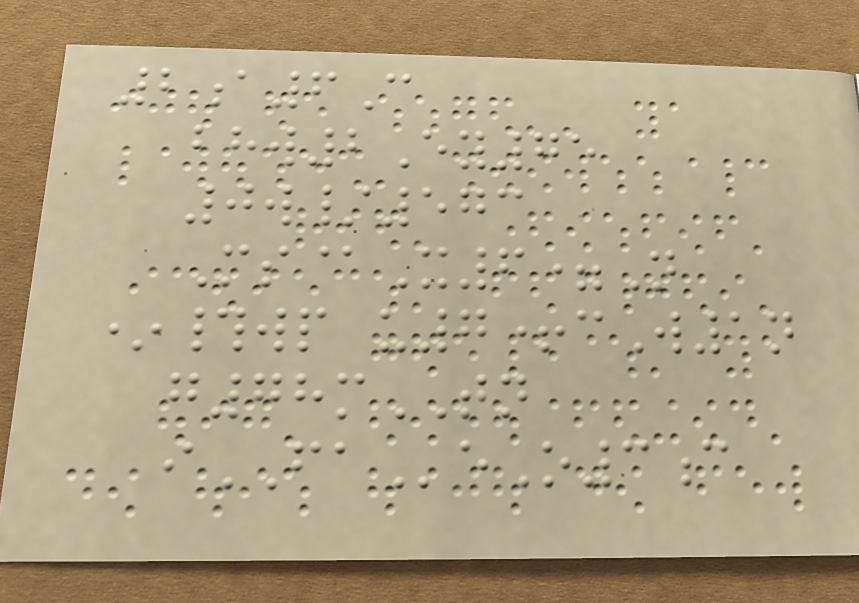2a6C
bhw2Ey75
0w/573
Ms@X6=N
*#wp u7+cW1n
g78mTN
iFAeO3c
